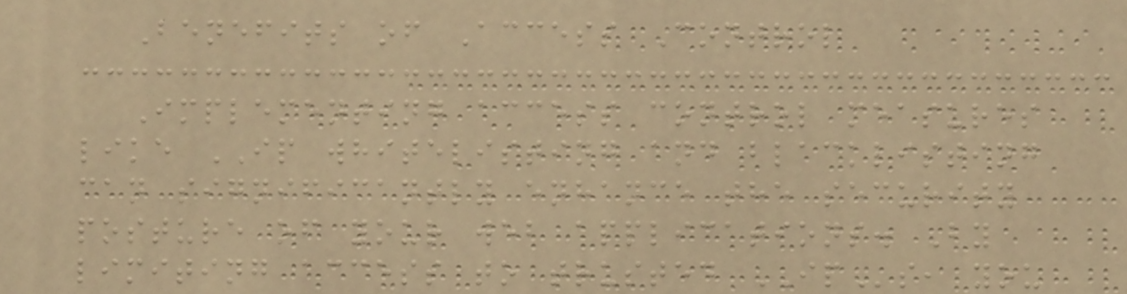Benefits of Access Control
Implementing access control measures
like IP whitelisting and blacklisting
can significantly enhance the security
posture of your web applications. By
limiting access to trusted IPs, you
